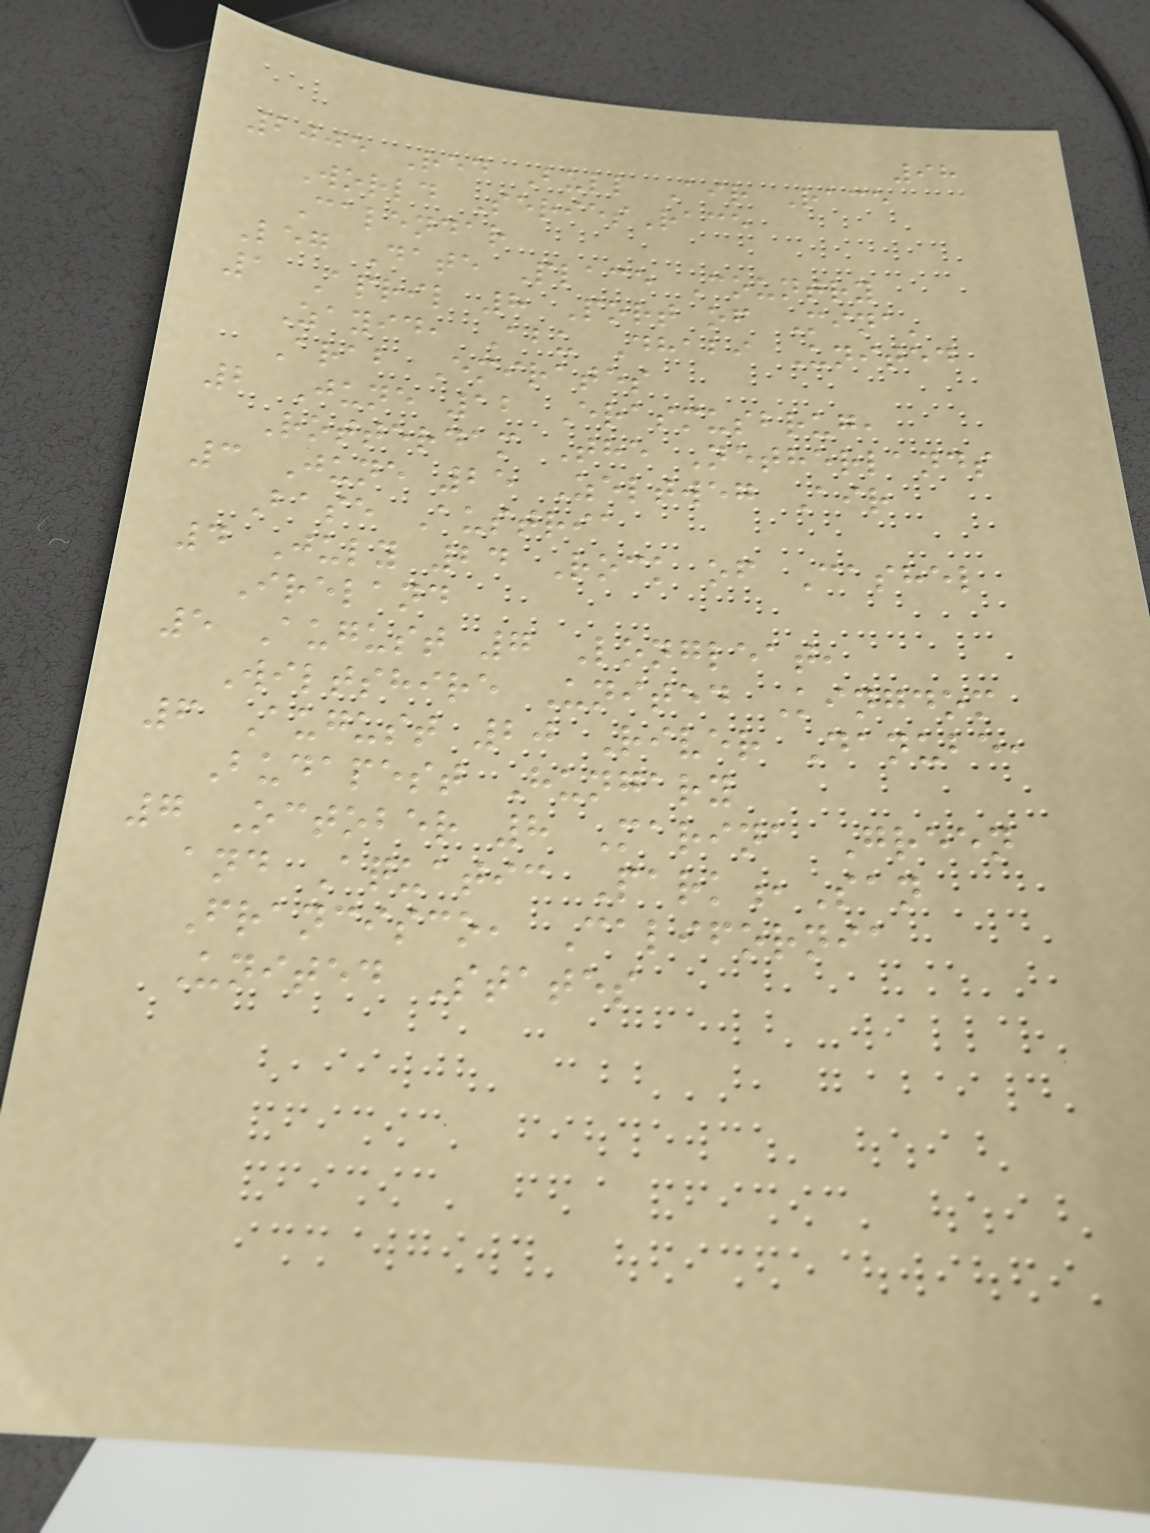98
2005 Red Bull Air Race
World SeriesRace
Calendar
Leg Date Place Country
1 April 8 Port of Mina'
Zayid, Abu Dhabi United
Arab Emirates
2 June 12 Erasmusbrug,
Rotterdam The Netherlands
3 June 25 Zeltweg Air
Base Austria
4 July 24 Rock of Cashel
Ireland
5 August 7 Longleat,
Wiltshire United Kingdom
6 August 20 River Danube,
Budapest Hungary
7 October 8 Marina Green
and Aquatic Park,San
Francisco, California
United States
